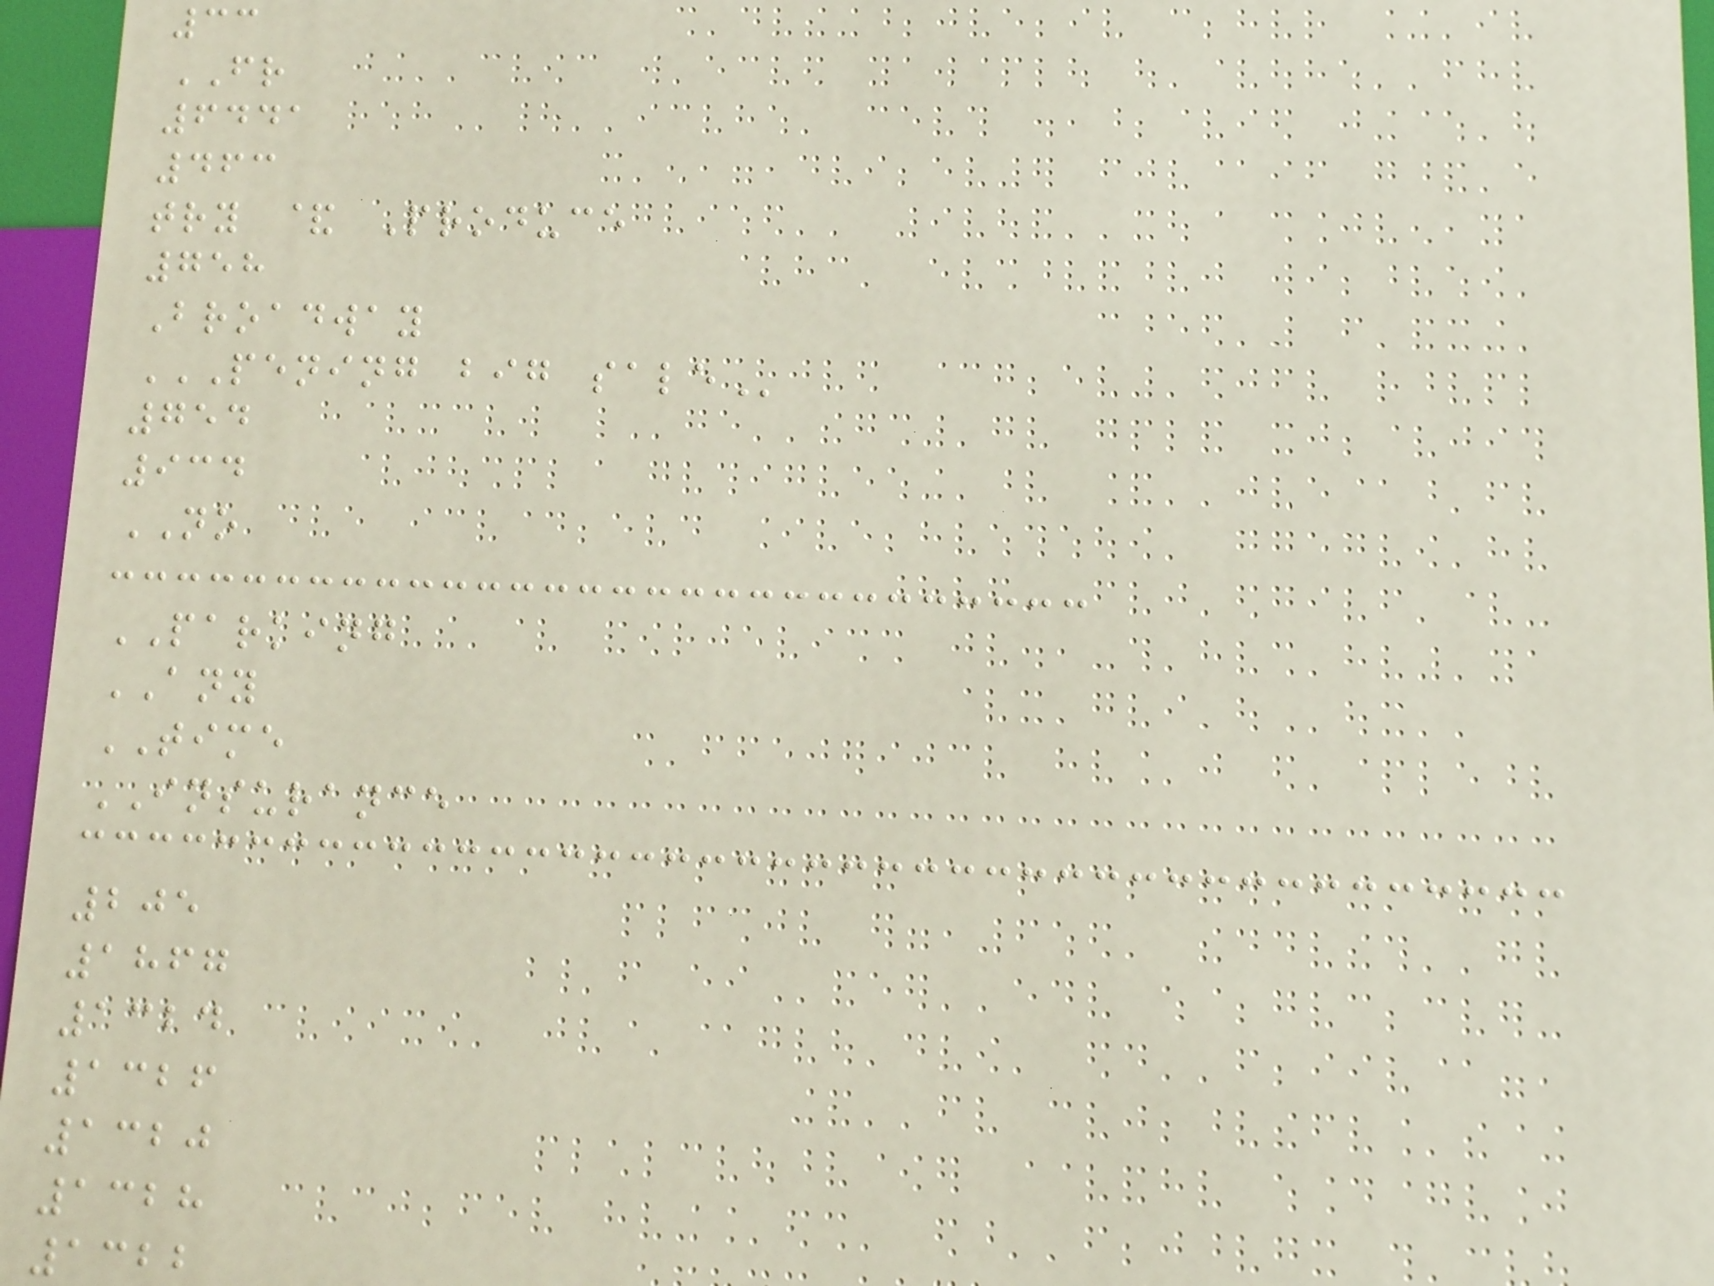33
FR
6441
463
try & Produce
758
Broadway
PENING BIG SALE
754
934
NO
PARKING
ANY
TIME
INSURANCE
205
1867
1324
1326
1320
1328
1322
